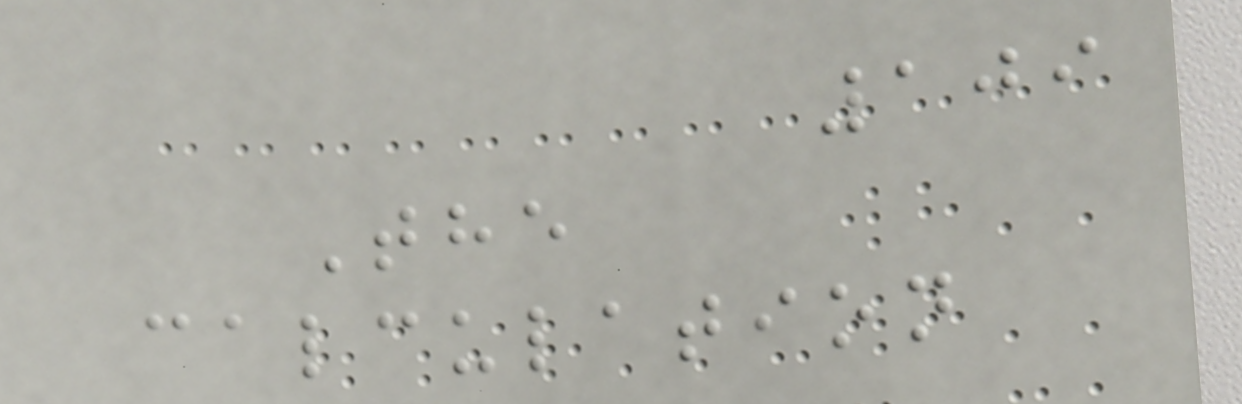109
The
calculation
